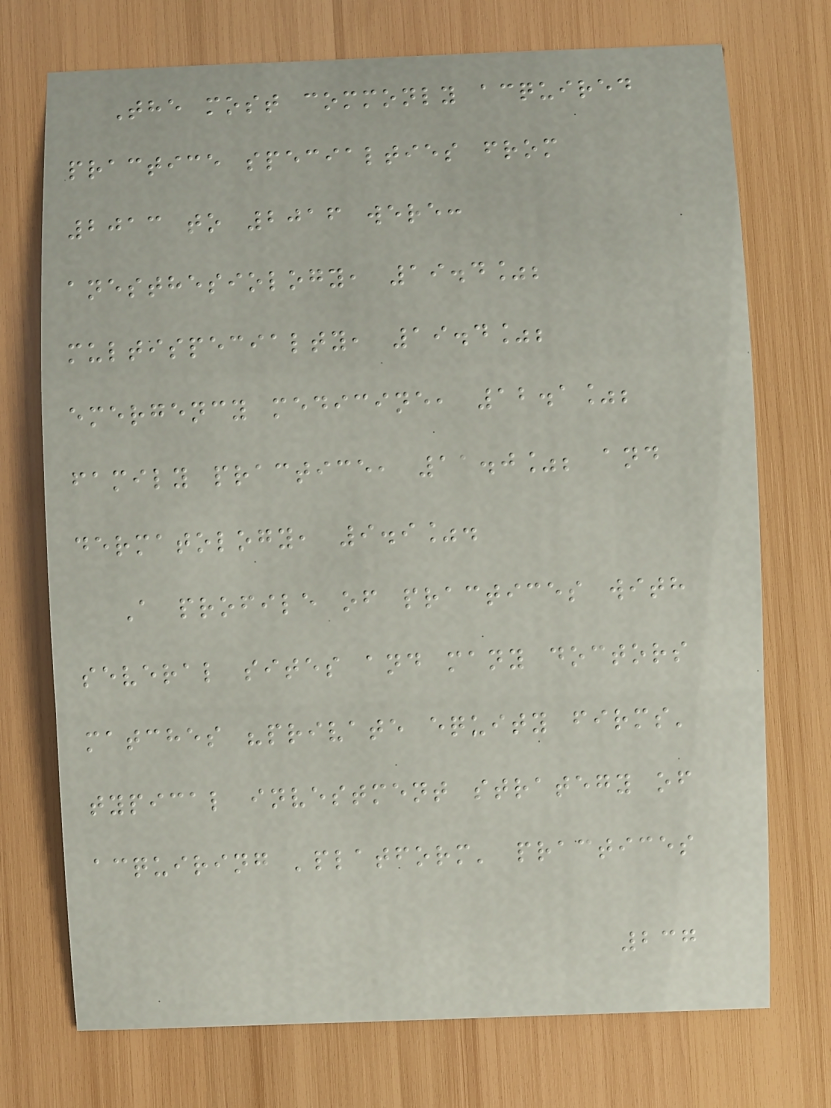The most commonly acquired
practice specialties from
2013 to 2016 were:
anesthesiology, 19.4%;
multispecialty, 19.4%;
emergency medicine, 12.1%;
family practice, 11.0%; and
dermatology, 9.9%.
A profile of practices with
several sites and many doctors
matches "private equity firms'
typical investment strategy of
acquiring 'platform' practices
237
